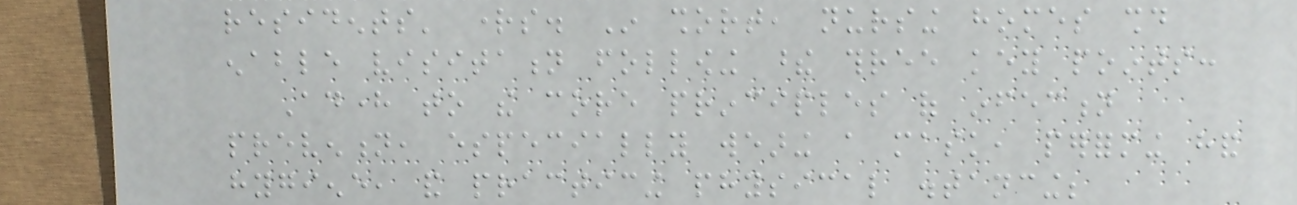residents' rights. In short, nursing homes should
enable visitation following these three key points:
Adhere to the core principles of infection
prevention, especially wearing a mask, performing hand
hygiene, and practicing physical distancing;
